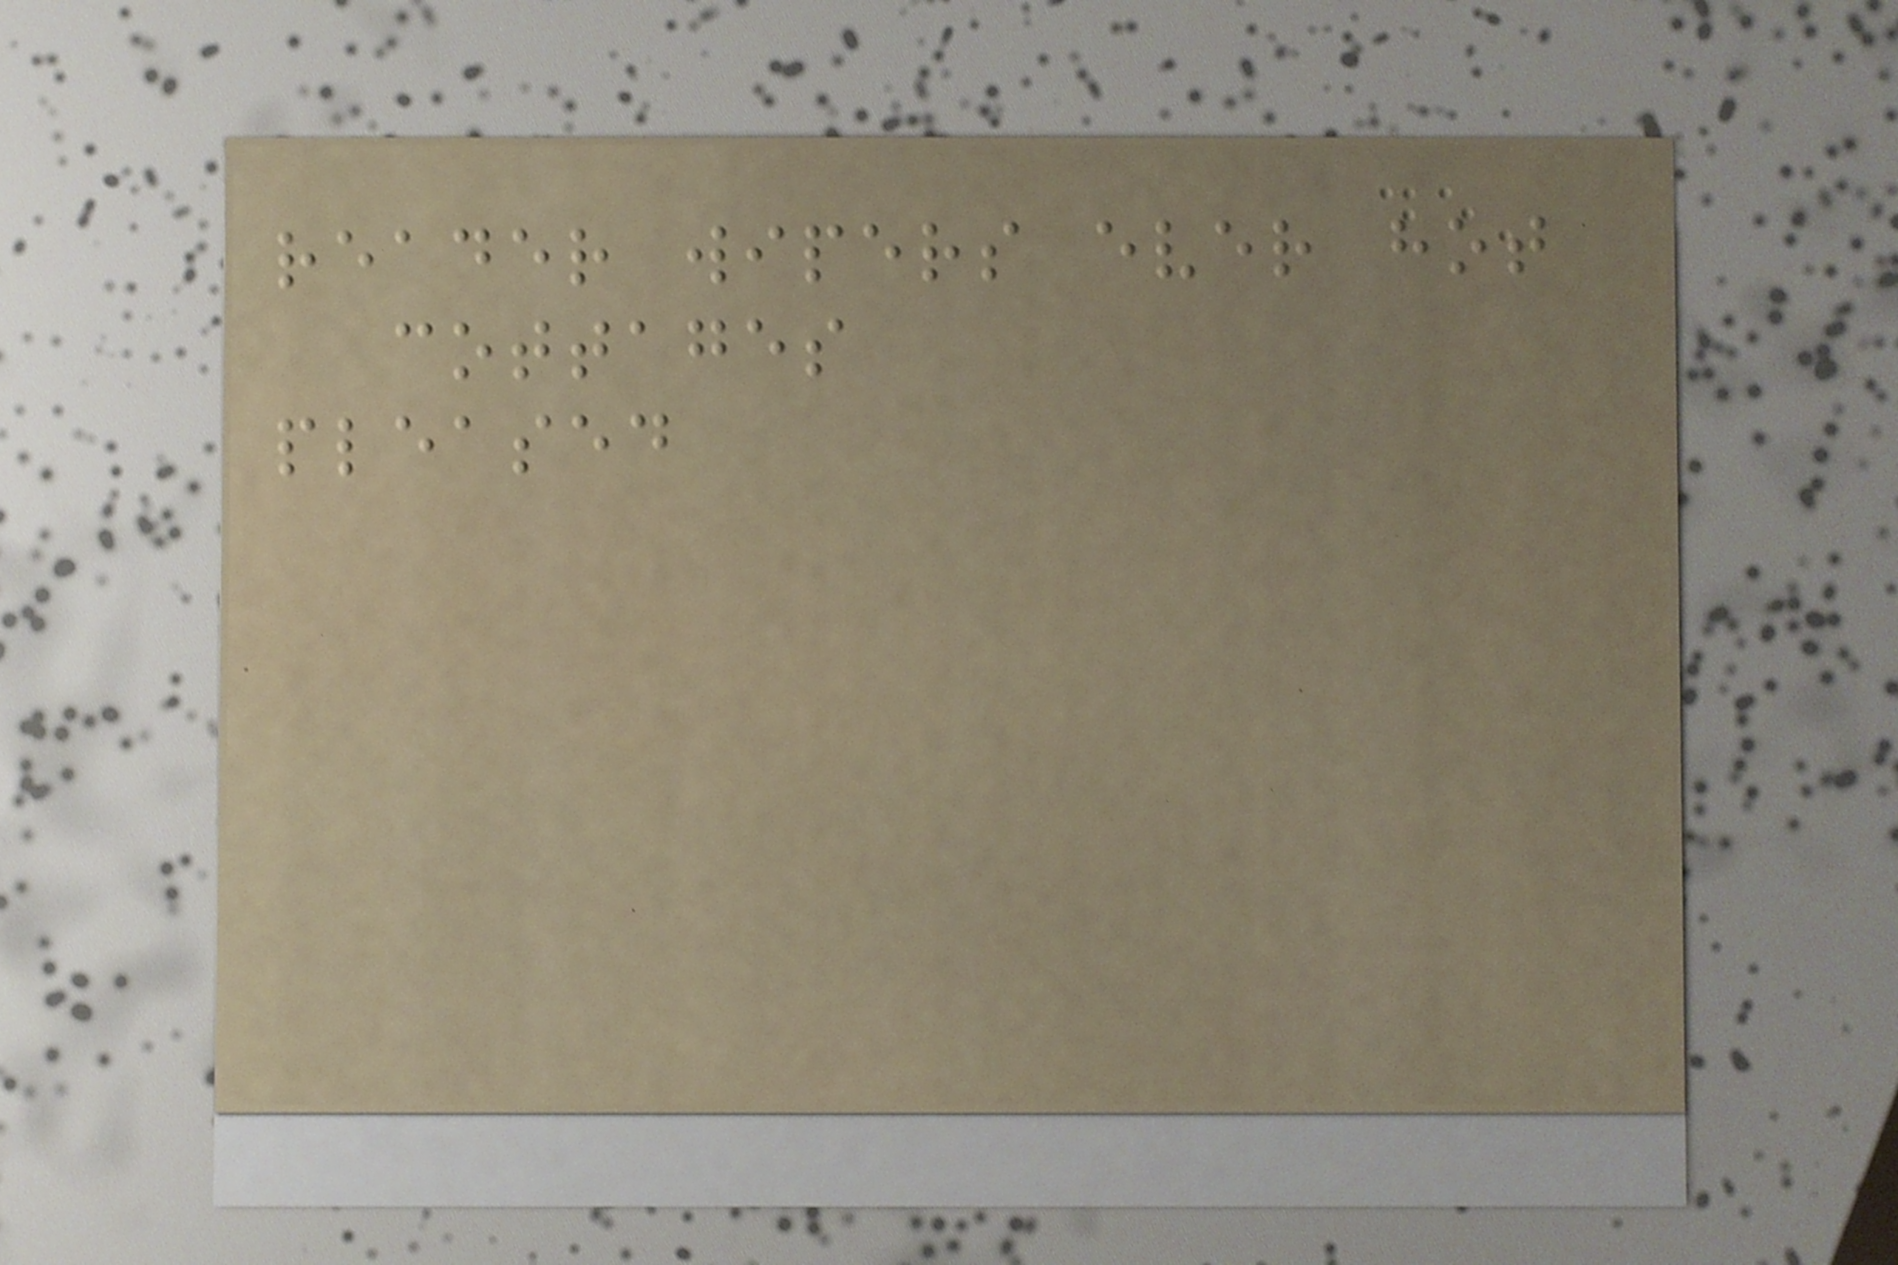reader wipers ever hot
cottages
pleased
